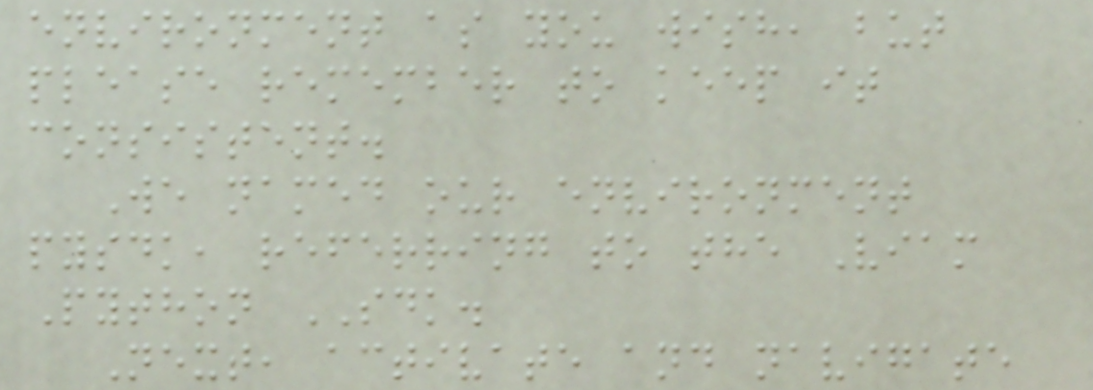environment as you wish, but
please remember to keep it
consistent.
We named our environment
pysdk, referring to the Viam
Python SDK.
Next, activate and navigate
